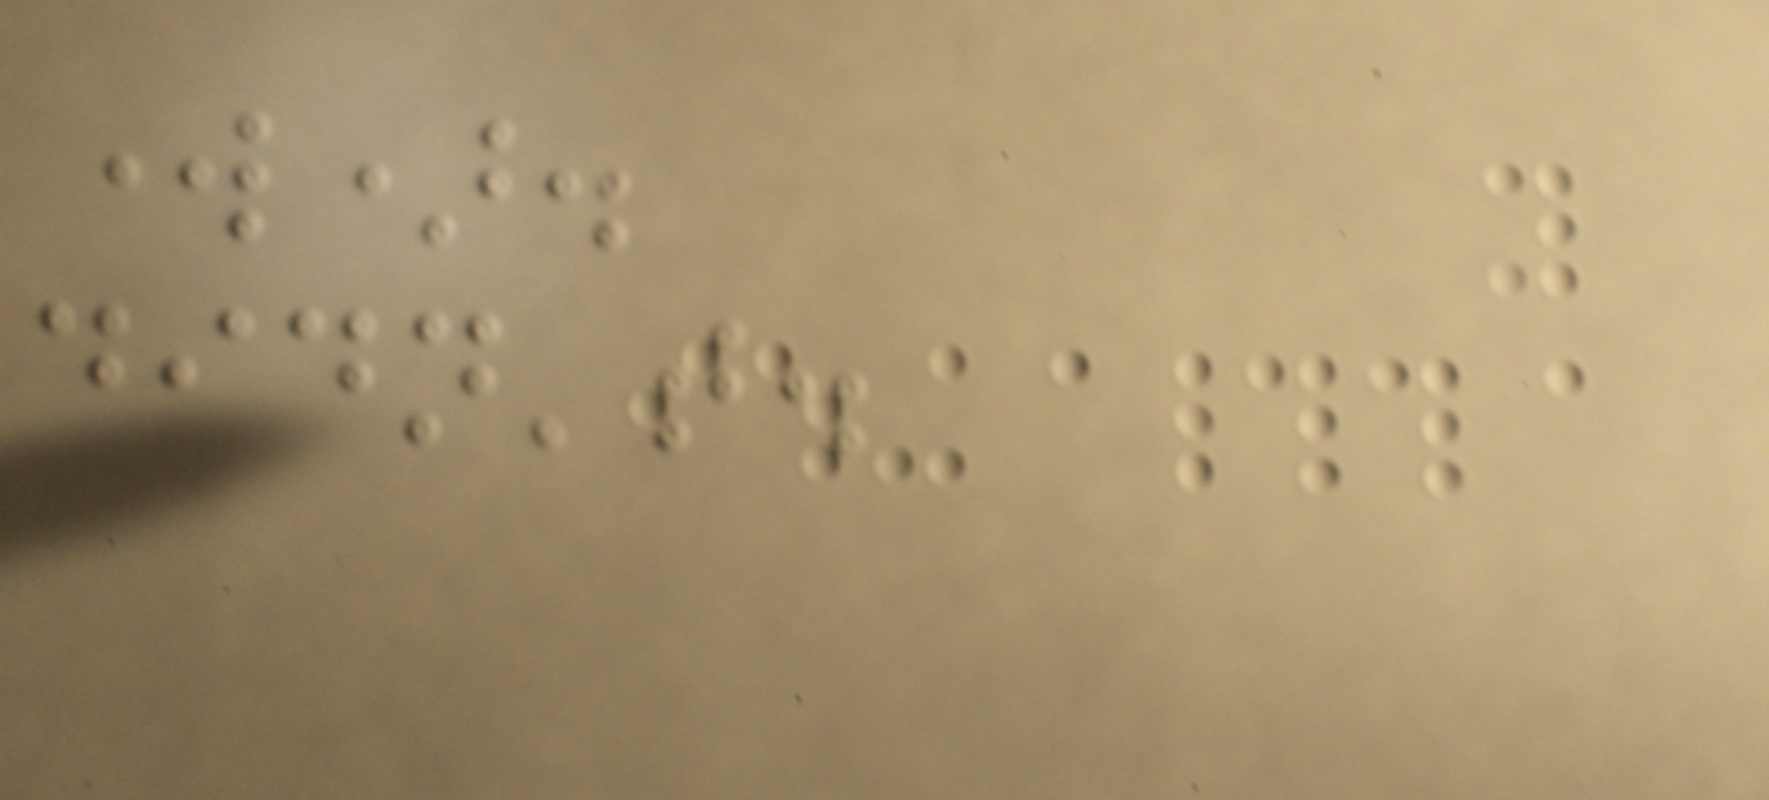work).
didn't.
